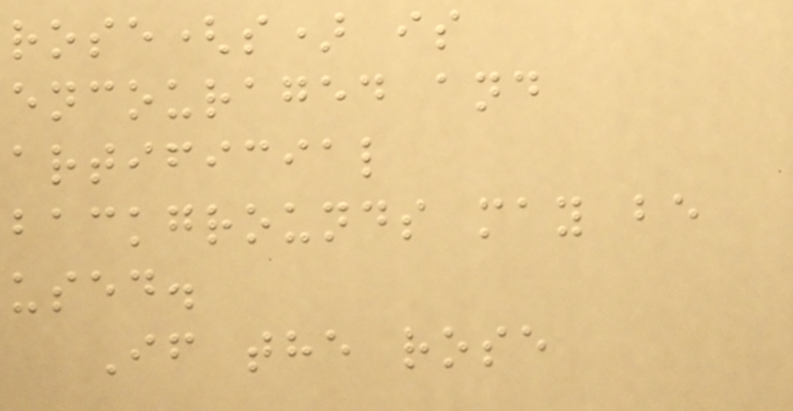rose(s) is
encouraged and
artificial
backgrounds may be
used.
If the rose
